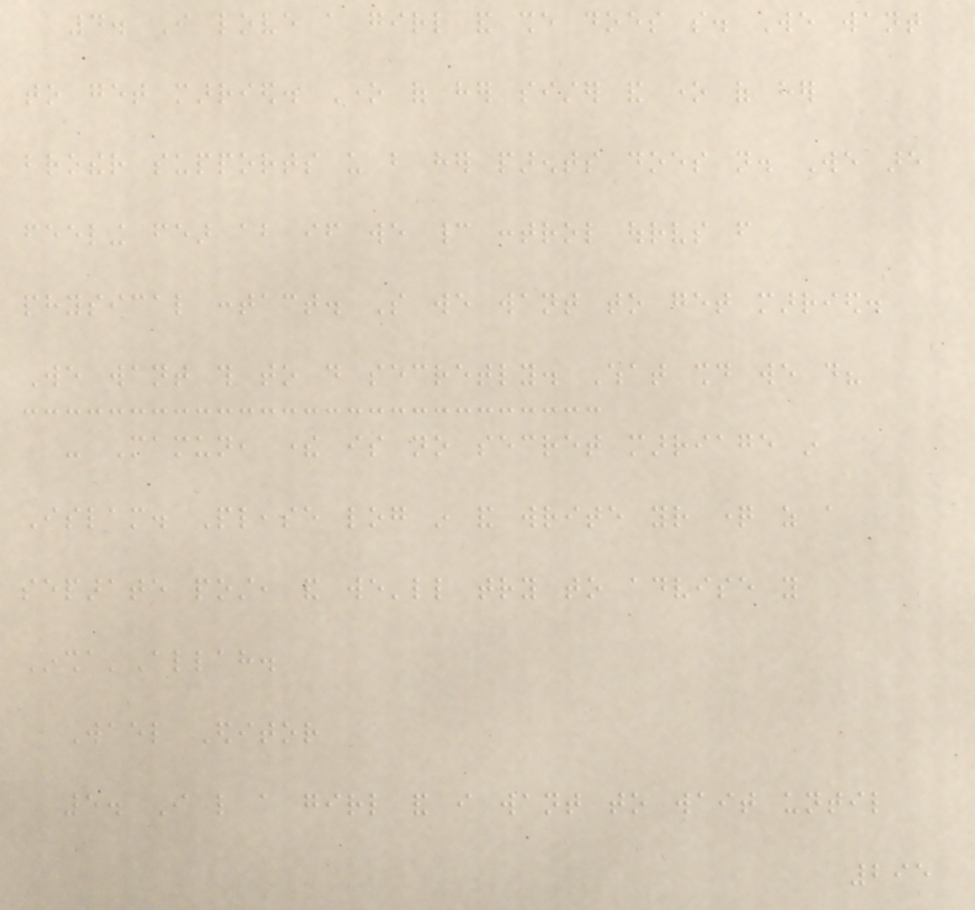4. I love a girl and she does so. We want
to get married. One of her sister and one of her
brother supports us but her parents does not. We are
feeling fear about if we cannot control ourselves from
physical contact. So we want to get married.
We want this to do secretly. What should we do?
- Mamun, there is no secret marriage in
Islam. Please log in and write your question as a
separate post, and we'll try to advise you
Insha'Allah.
Wael Editor
5. I like a girl and i want to wait until
295
